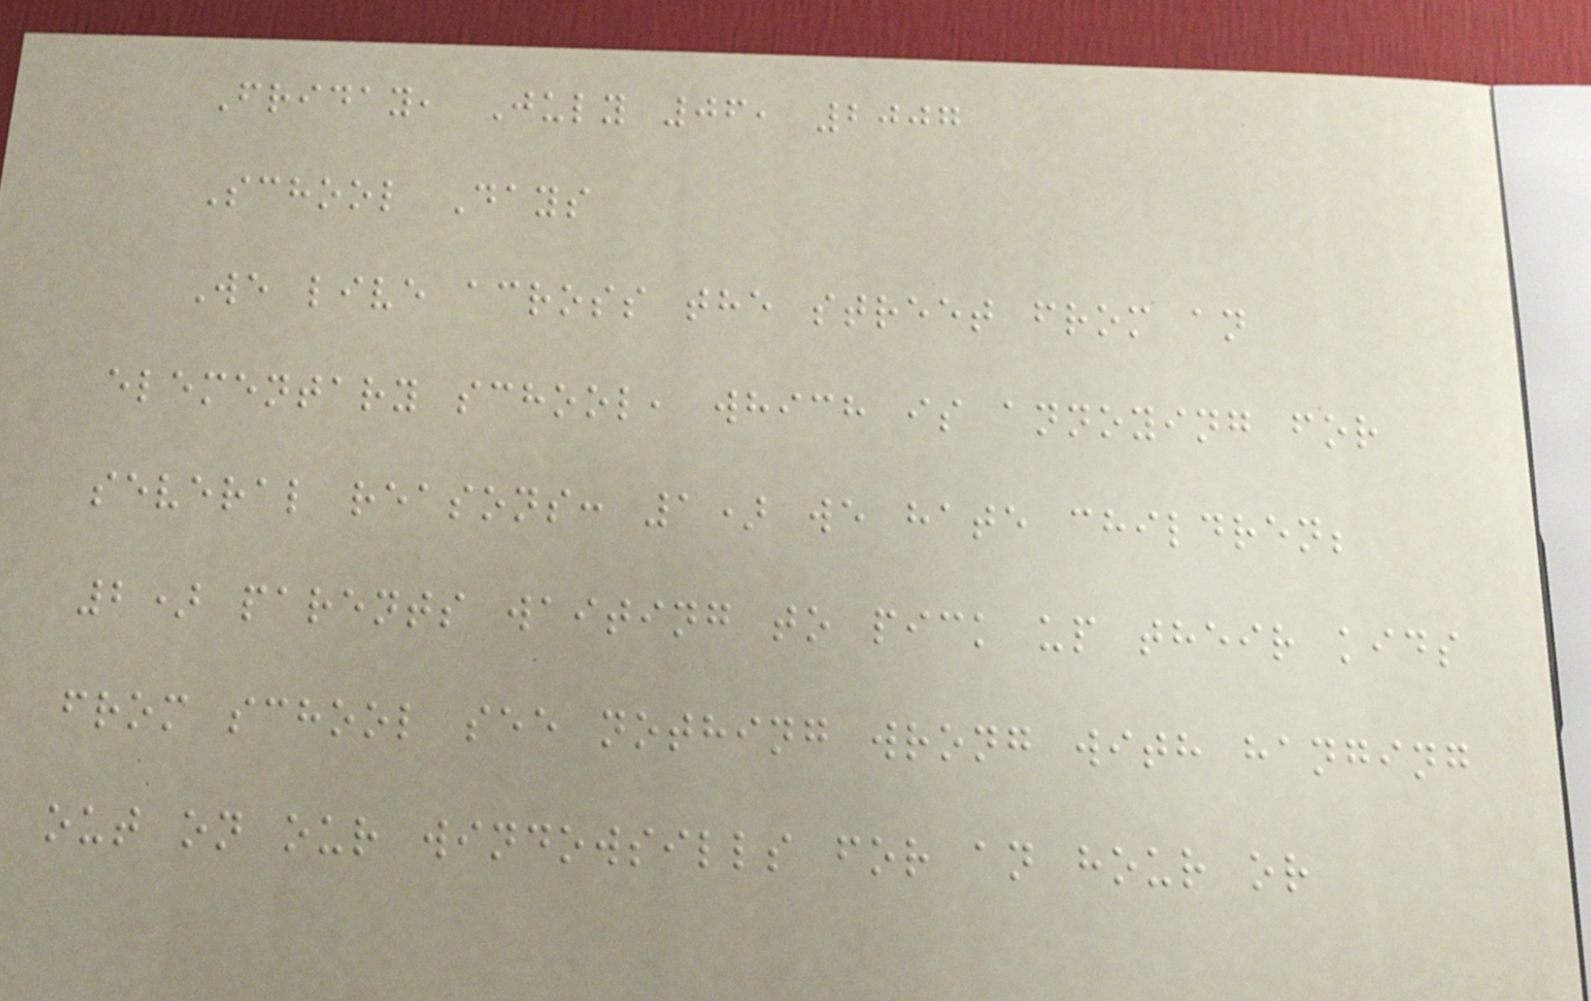Friday, July 06, 2007
School Days
We live across the street from an
elementary school, which is annoying for
several reasons: 1) we hate children;
2) parents waiting to pick up their kids
from school see nothing wrong with hanging
out on our windowsills for an hour or
